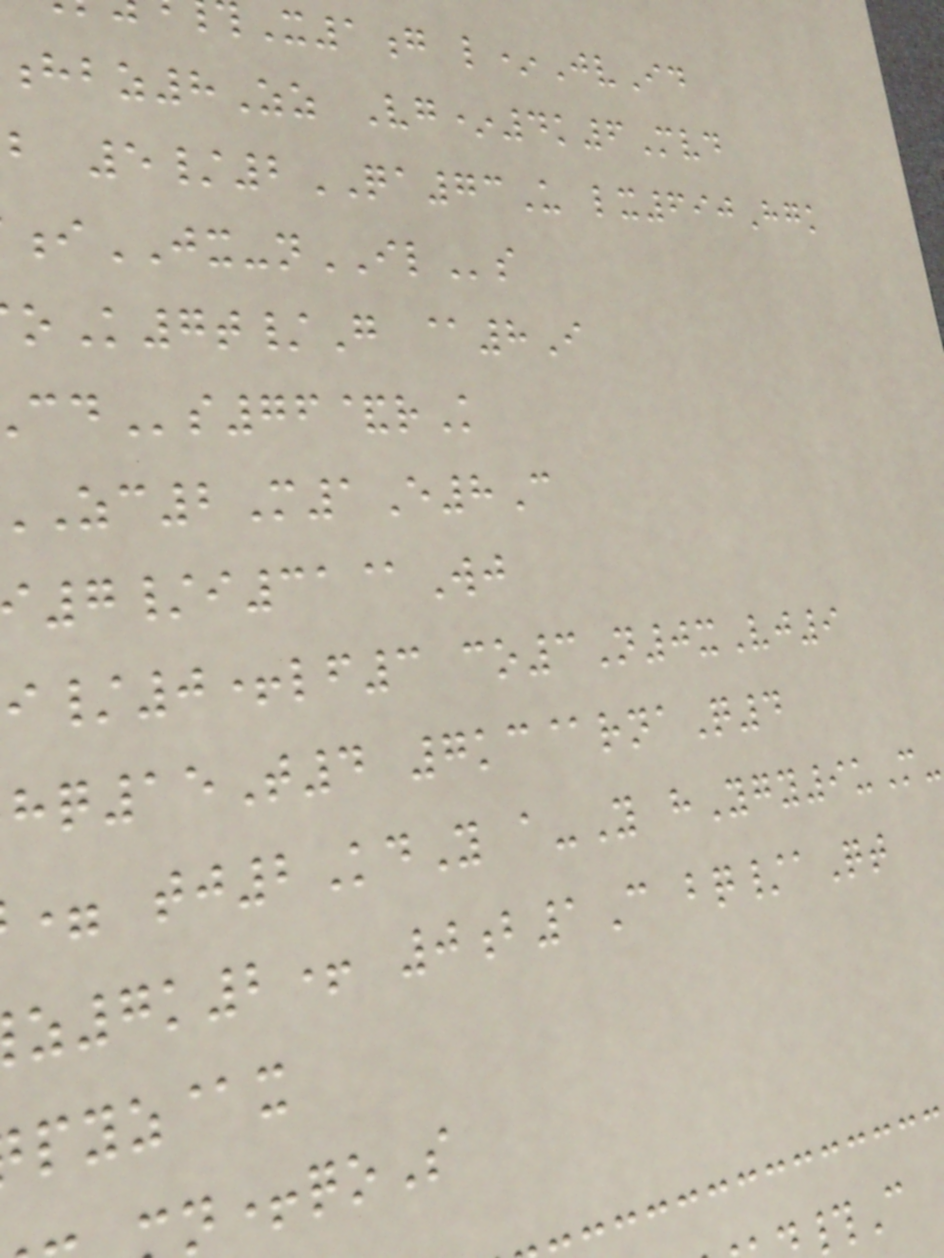X1g l*JvId
hbz8Zz Vg*4k6Mvd
b 5/2QA73U lx690Hgk
iJX-nILs
oK7t/G @8I
s76&rK
2M1E8C
7/i31@Wj
/0+lf3 co3N0xVj9
hq15T4 7kc@rnaQ4
= tj2KdY a-Y hYgy9uM-
z7k2+ 0b1C bq/aQt
pyz@x
n+qoS
